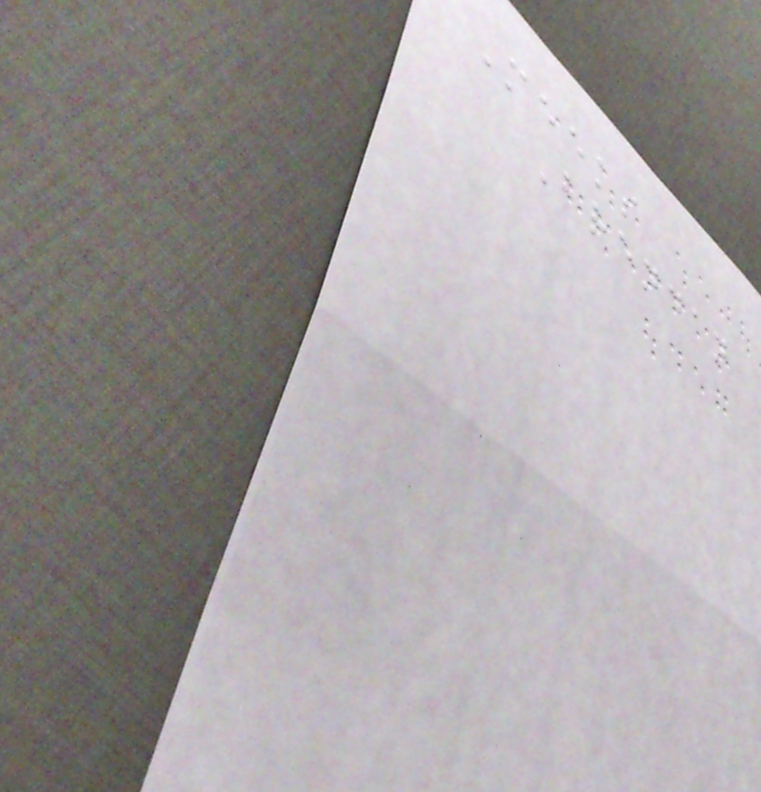Meeks
Brendan
